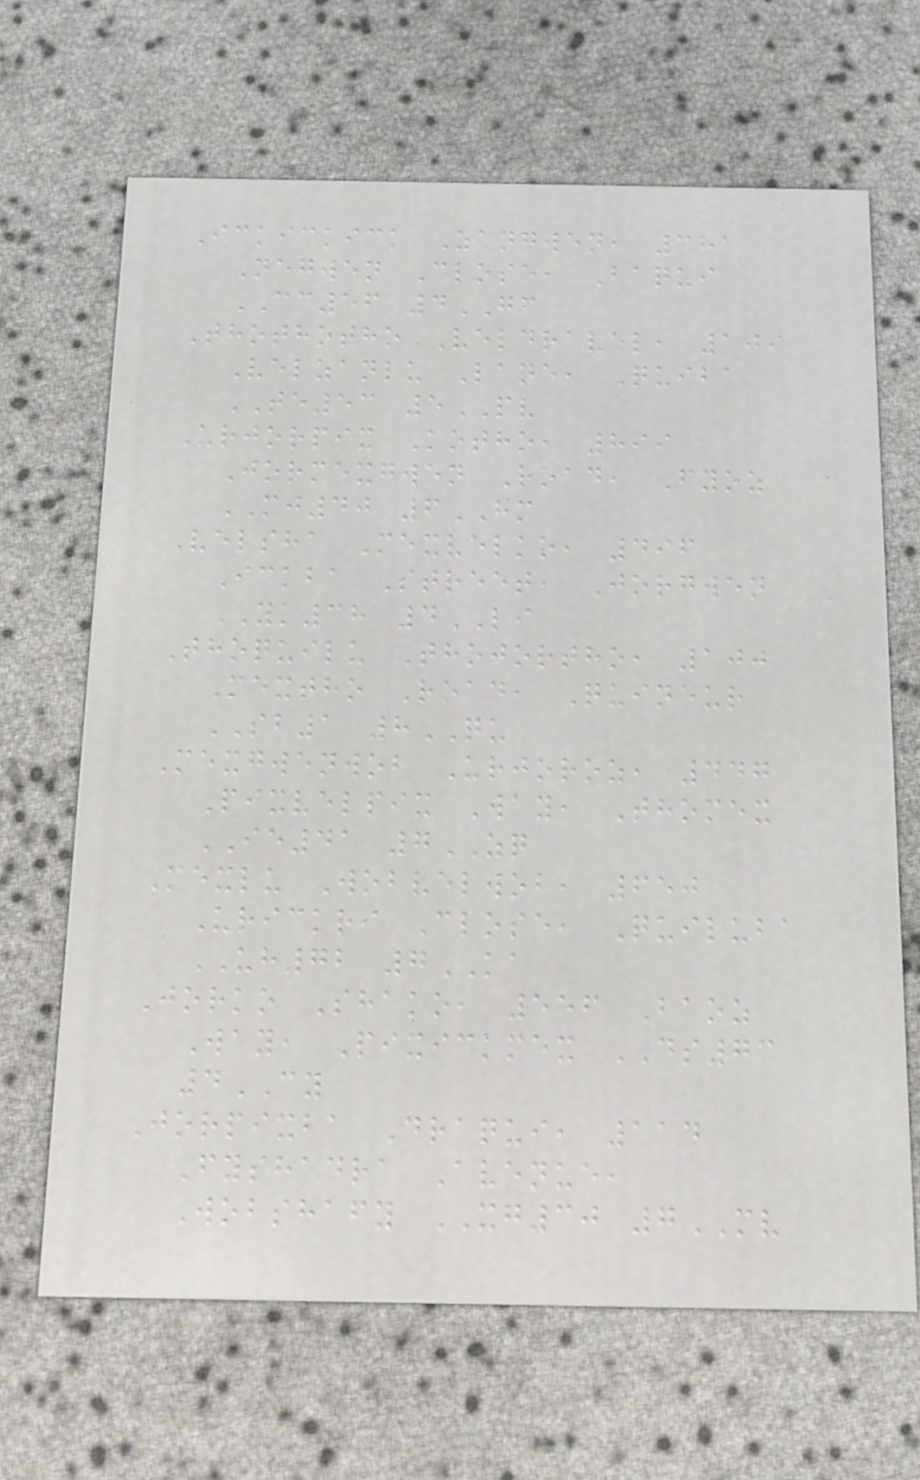Ickickick Zangwen, 381
Negwen Close, Baqui
CC56 4GF
Thothotho Veldravel, 109
Velzanlu Lane, Quiba
TE53 5PV
Urjorpix Kotho, 899
Jormexgwen Road, Fyoz
MJ40 6HM
Velsha Mexvelko, 496
Ickba Street, Jorgwen
YK38 4LI
Thoquilu Thojortho, 100
Mextho Road, Quineur
SB1 8QU
Mexgwenwob Urjoroz, 447
Pixvelpix Way, Thomex
IE41 7ZQ
Mexlu Wobvelwob, 650
Urickri Close, Quiluba
UH72 7KA
Jorko Shako, 556 Baoz
Way, Pixickmex DS73
4CY
Jorpixba Draqui, 114
Fyshadra Avenue,
Wobshafy XG30 7MV
